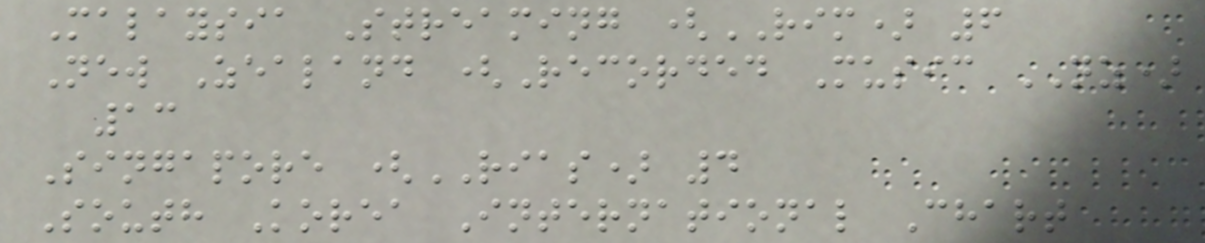Malaysia Streaming (RIM) 6
New Zealand (Recorded Music NZ)
13
Singapore (RIAS) 4
South Korea International Chart
